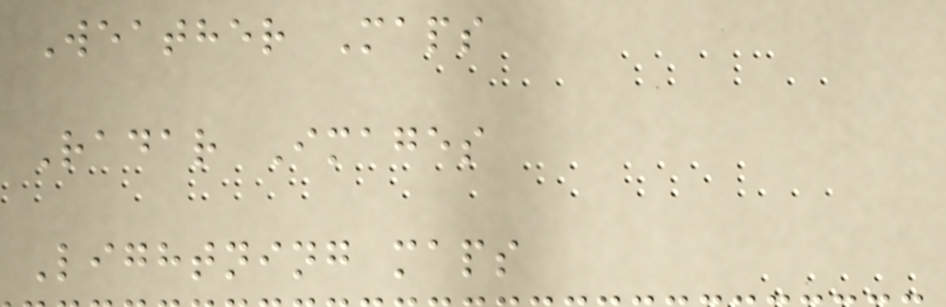Weather Maps
Radar Images
Lightning maps
